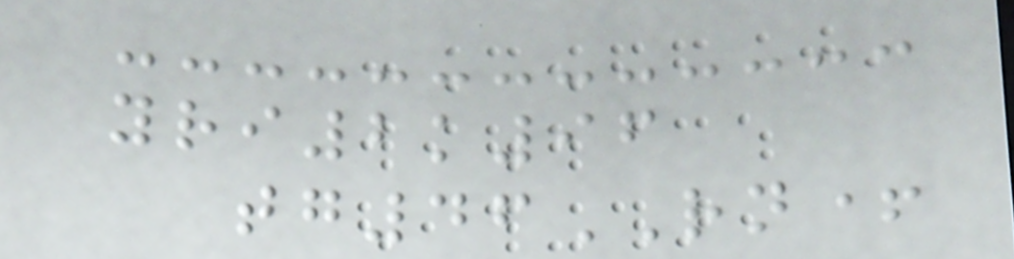yri2k96
tg46RN+
